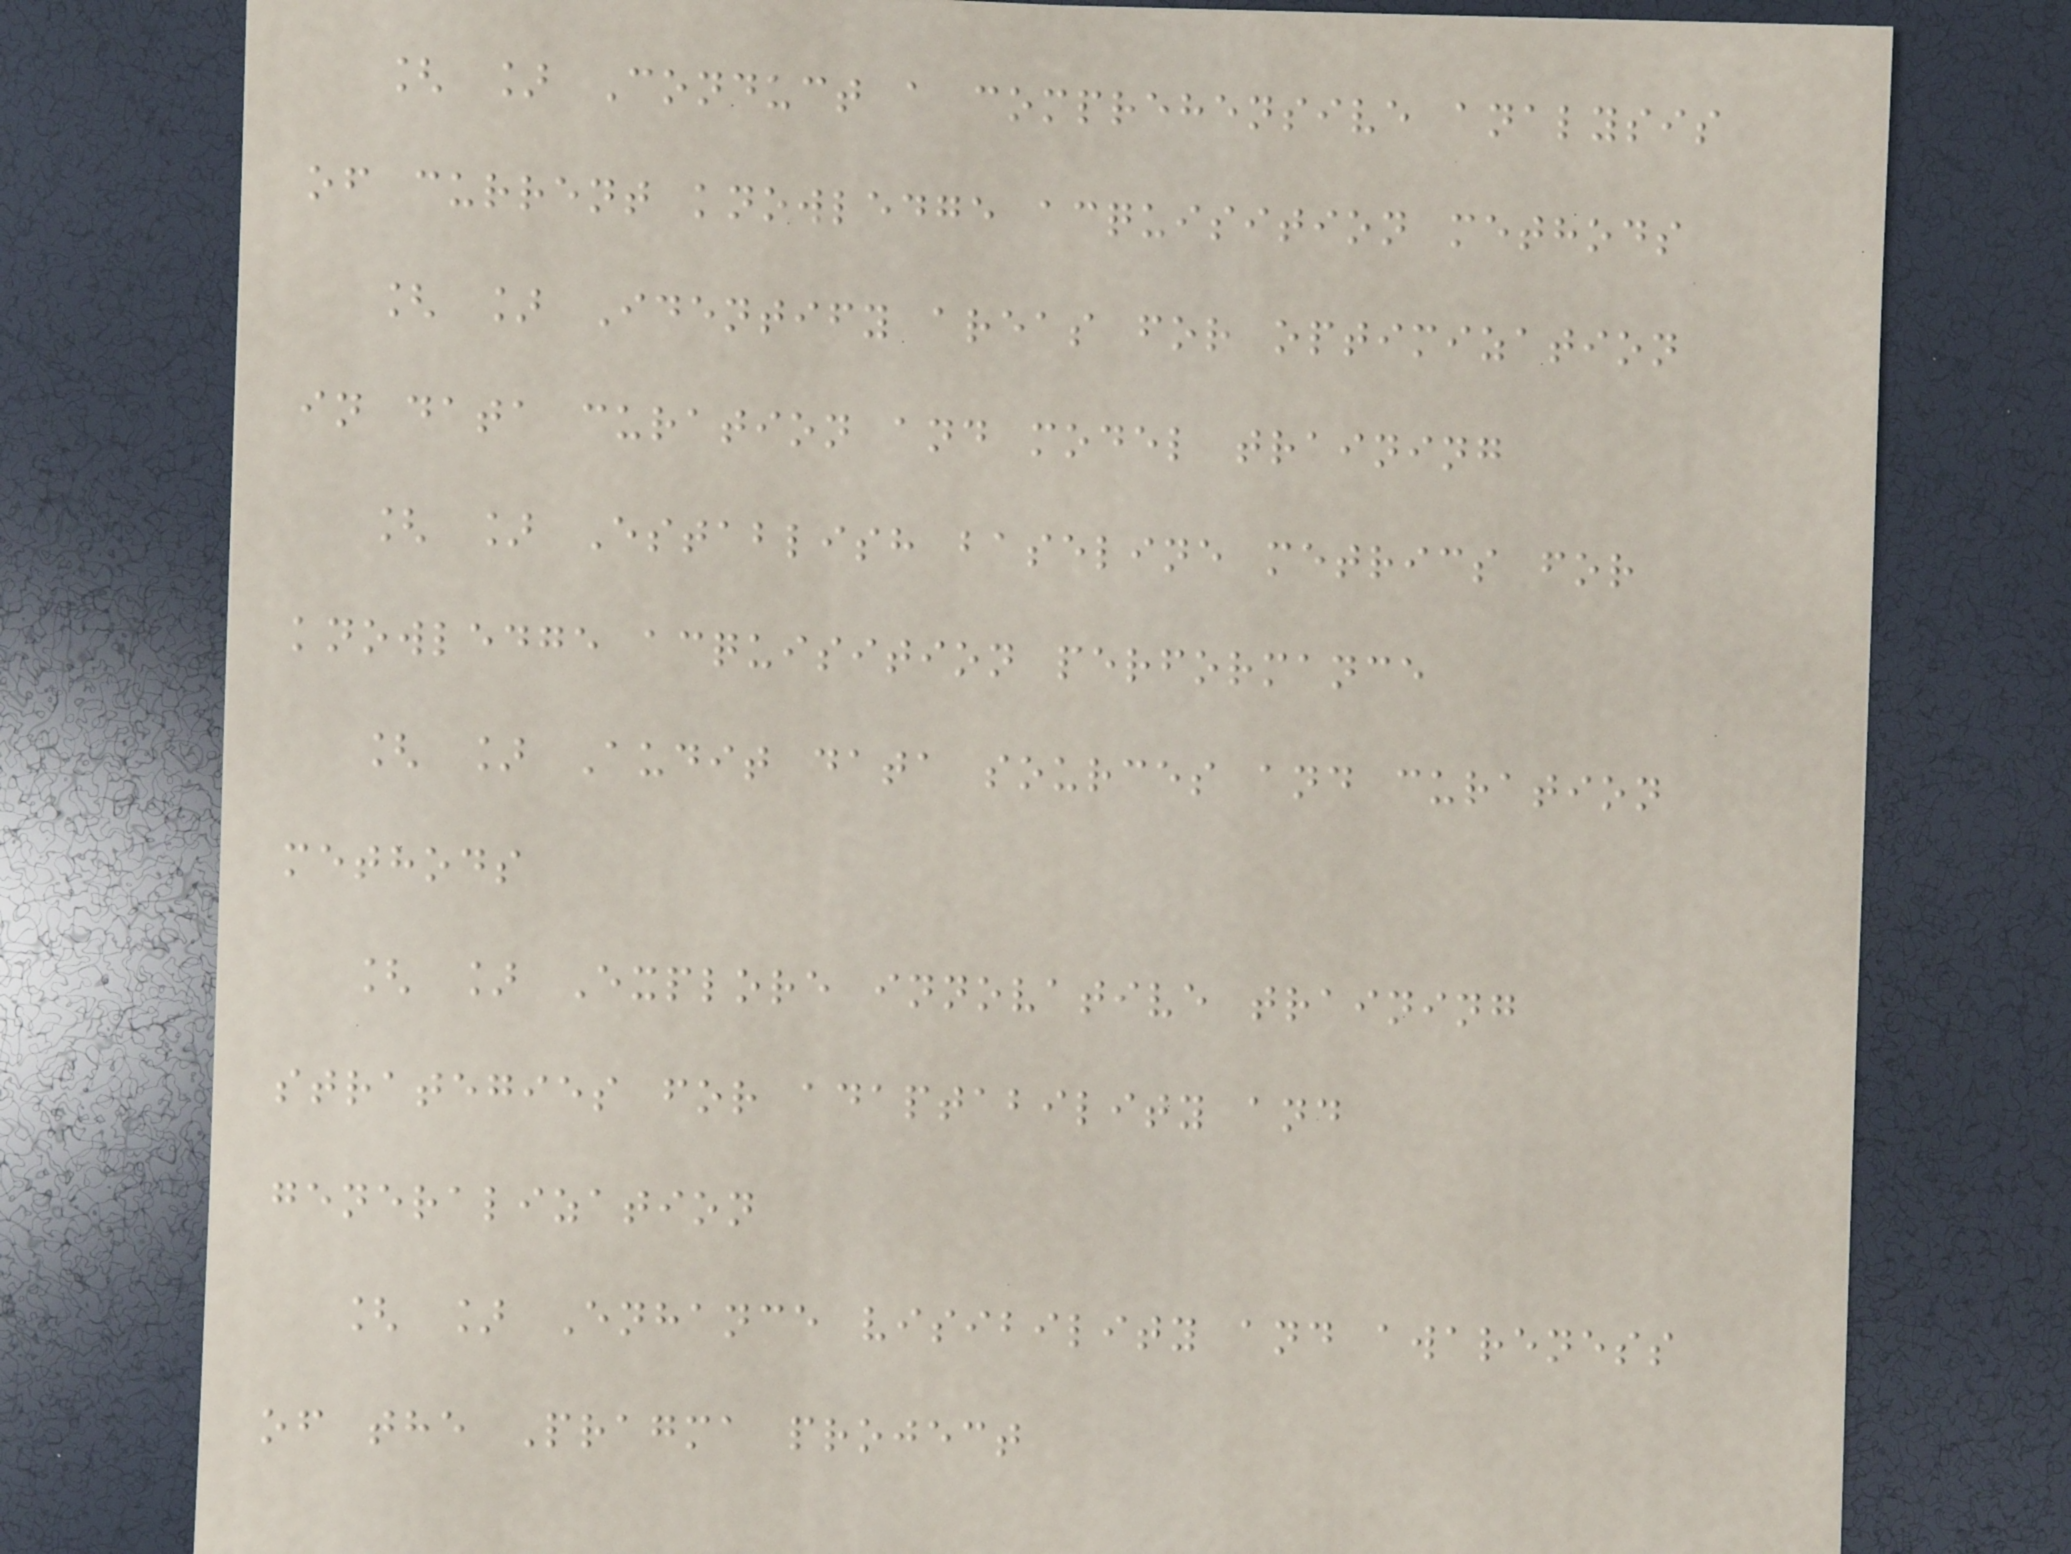[ ] Conduct a comprehensive analysis
of current knowledge acquisition methods
[ ] Identify areas for optimization
in data curation and model training
[ ] Establish baseline metrics for
knowledge acquisition performance
[ ] Audit data sources and curation
methods
[ ] Explore innovative training
strategies for adaptability and
generalization
[ ] Enhance visibility and awareness
of the Pragma project
